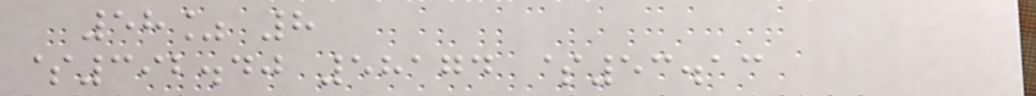58% 8
$392.40 58174 $53.13
